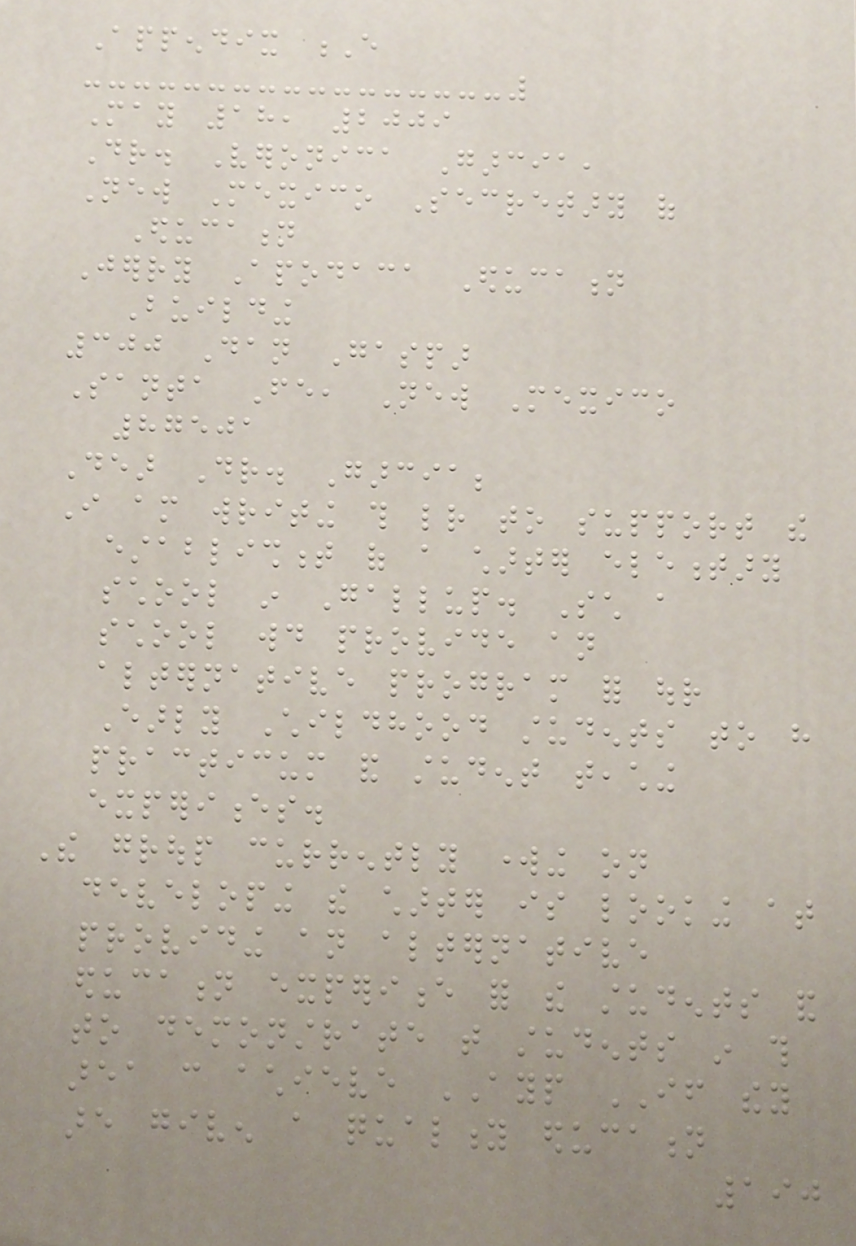Appendix E
May 18, 2009
Dr. Veronica Garcia,
New Mexico Secretary of
Education
Jerry Apodaca Education
Building
300 Dan Gaspar
Santa Fe, New Mexico
87501
Dear Dr. Garcia;
I am writing this letter to support the
establishment of a charter elementary
school in Gallup. Such a
school would provide an
alternative program for our
Early Childhood students to have
practicum and student teaching
experiences.
The group currently working on
developing the charter is looking at
providing an alternative
education experience for the students and
to demonstrate that students in this
area can achieve AYP IF they
are given a quality education
190
